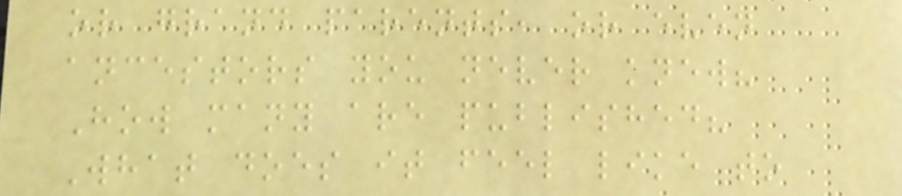or grand parents, or even
ancestors you never knew?
How many are published?
What does it feel like to
